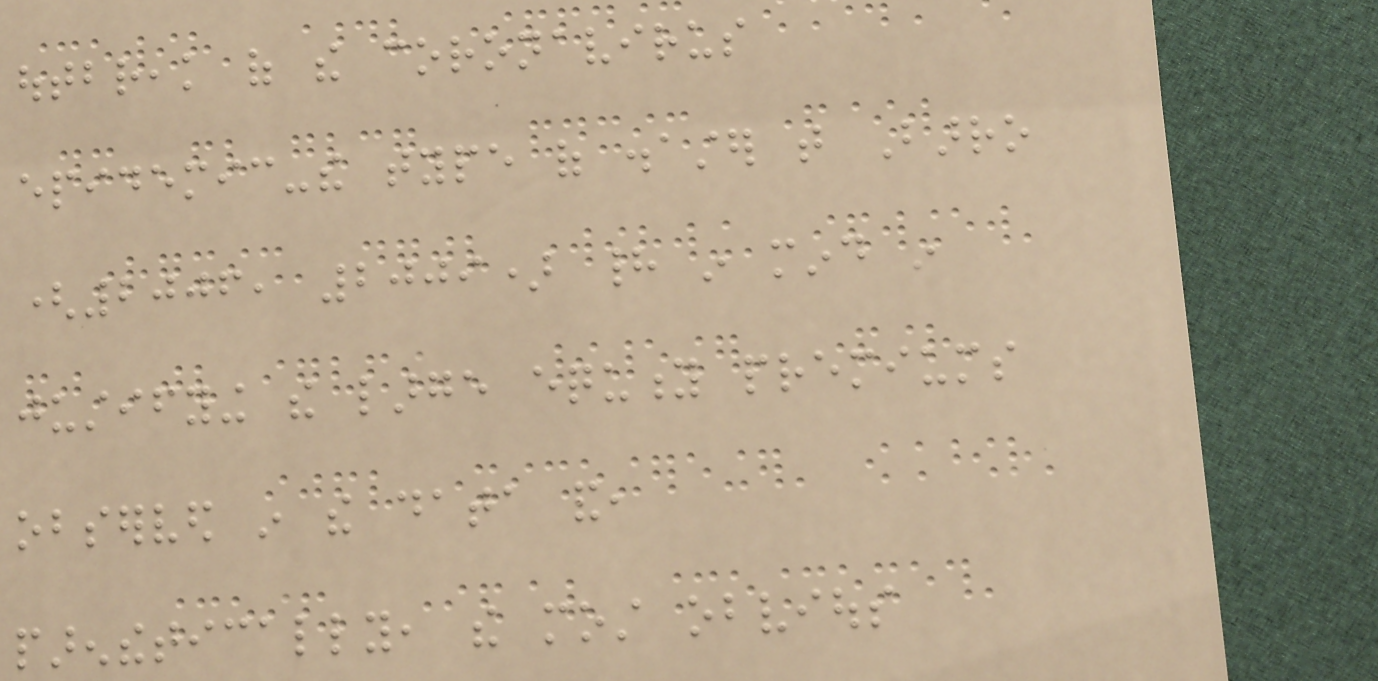outbreak of the coronavirus
epidemic-the type of disaster that Barro
(2006, 2009) had in mind in
justifying the large equity premiums
observed in the data and,
parenthetically, the most obvious
